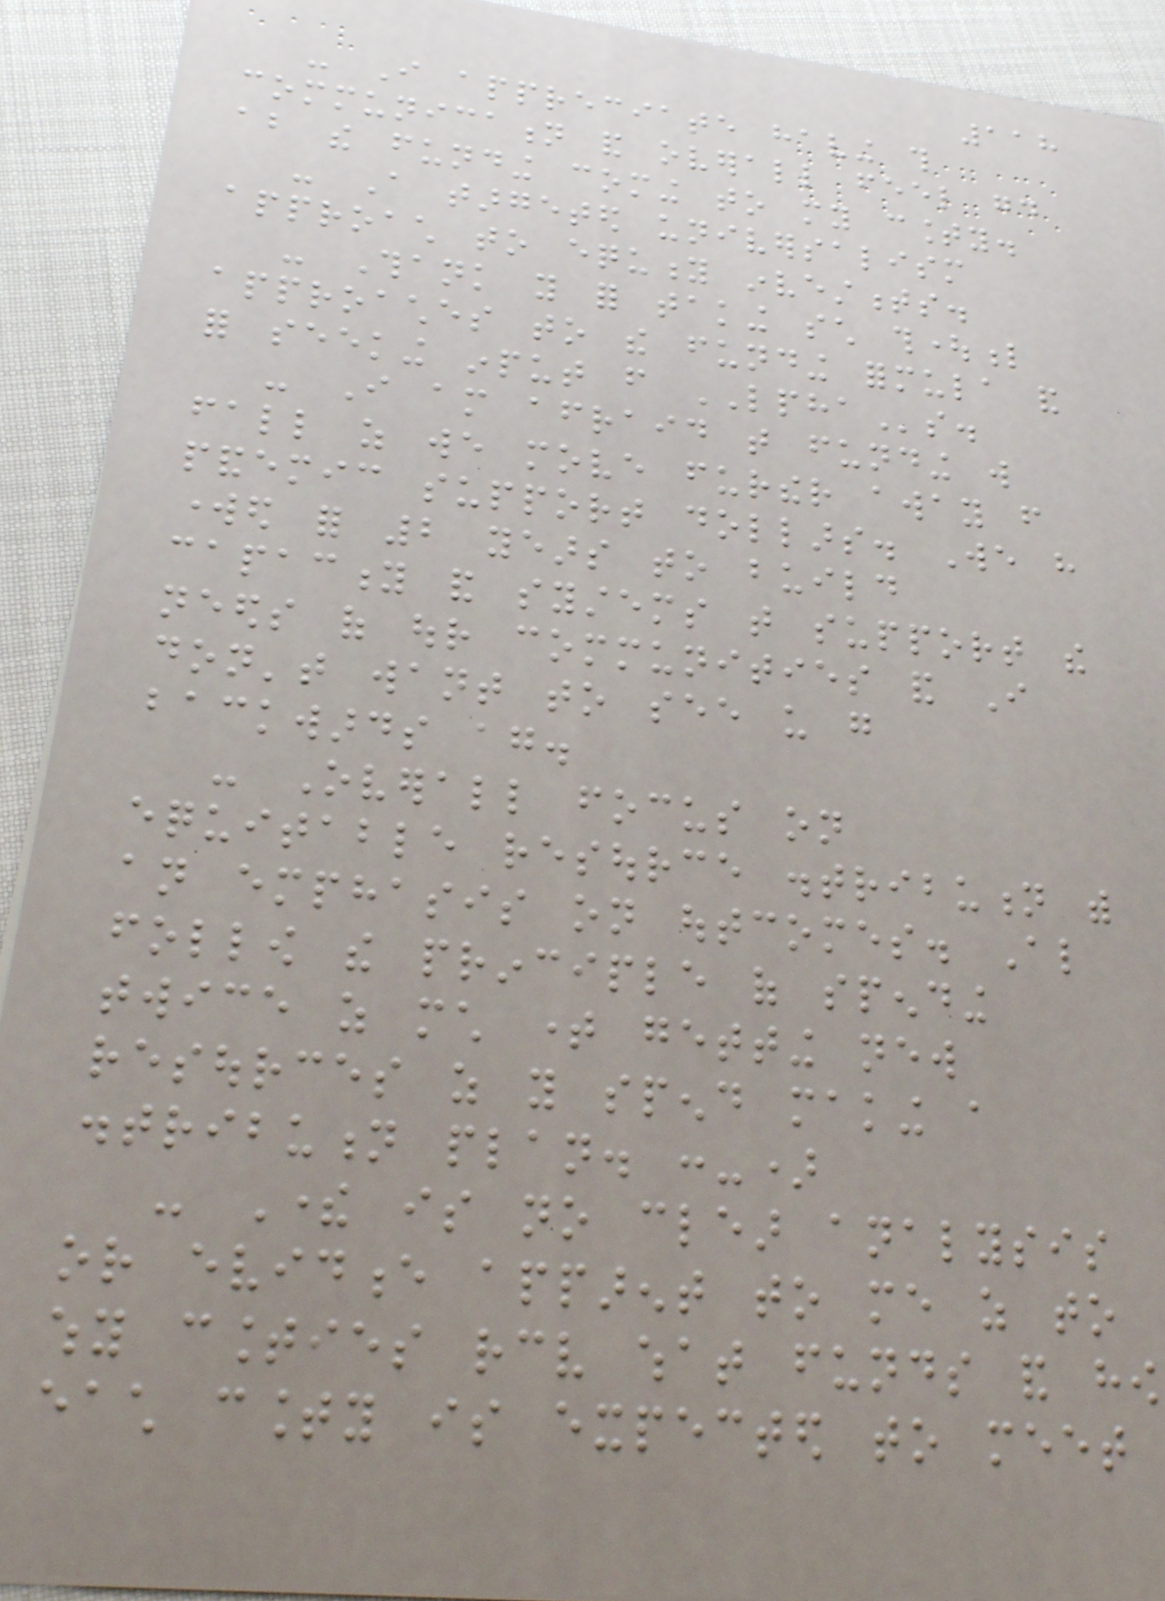118
- I appreciate having this
communication and overall feel good
about the funding coming to my county.
- A targeted universalism
approach to equity investments.
- Thank you for taking such thoughtful
approaches to the funding formula and
for seeking input from LPHAs.
- I am afraid that funding will
fall as we move further away from
pandemic support dollars. We have
worked for 2 years to build
capacity and systems that support the
needs of our communities and I
don't want to see us go
backwards again.
- Overall focus on
equitable resource distribution with
an emphasis on outcomes. Also
follow the principle of spending
twice as much time getting new
resources as you spend making a
distribution plan. :-)
- There is no clear analysis
or evidence apparent to me as to
why counties receive what funds and how
each county is expected to meet
